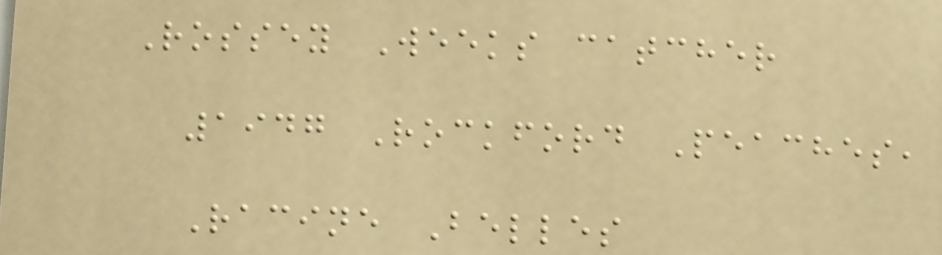Rossey Weeks catcher
1947 Rockford Peaches,
Racine Belles
